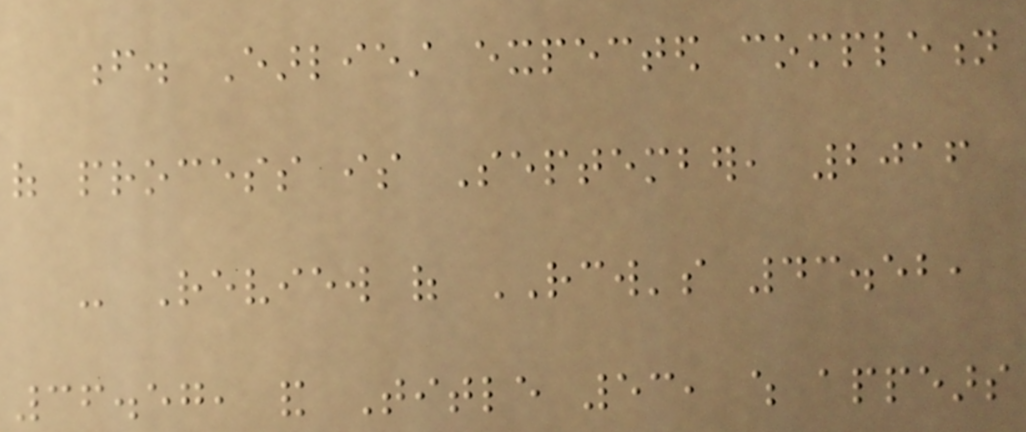f. Earliest expected completion
of process is September, 2016
- Review of RCW's 43.52,
36.57, and Title 53, which appears
